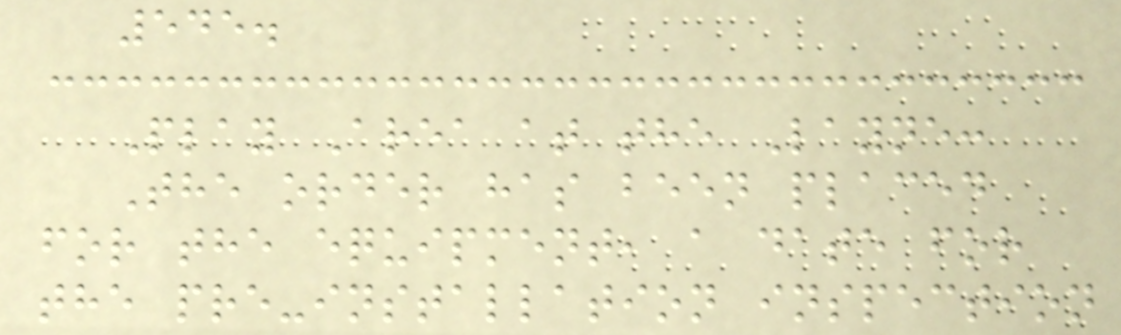545.
Play Area at the Layne:
The order has been placed
for the equipment, a date for
the pre-installation inspection
